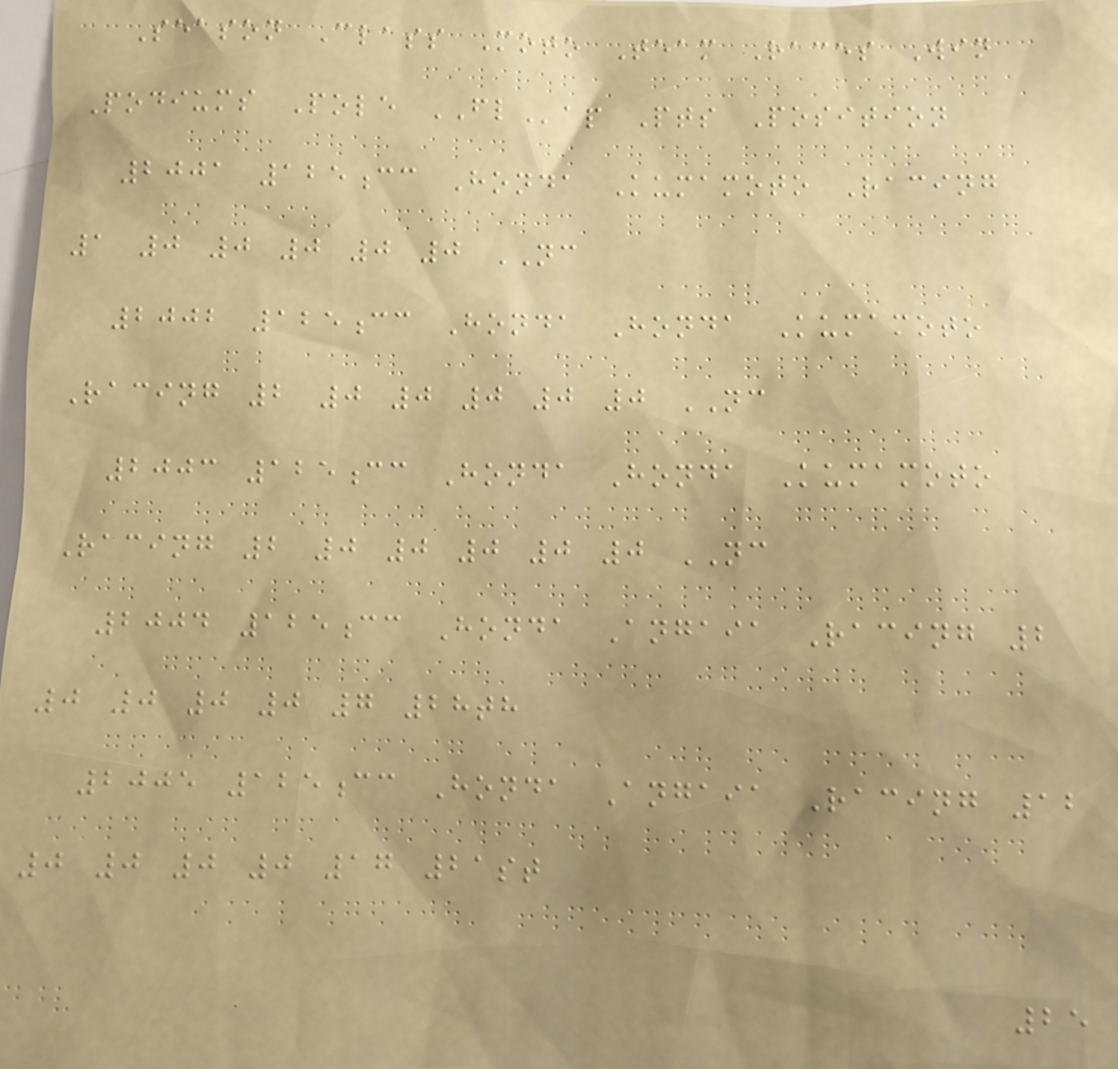Season Class Moto Team Races Win
Podiums Pole FLap Pts Position
2001 125cc Honda Kumamoto Racing
1 0 0 0 0 0 NC
2002 125cc Honda Honda Kumamoto
Racing 2 0 0 0 0 0 NC
2003 125cc Honda Honda Kumamoto
Racing 2 0 0 0 0 0 NC
2004 125cc Honda Angaia Racing 2
0 0 0 0 7 28th
2005 125cc Honda Angaia Racing 12
0 0 0 0 17 21st
25
